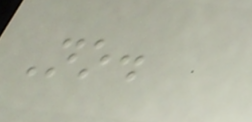No.
